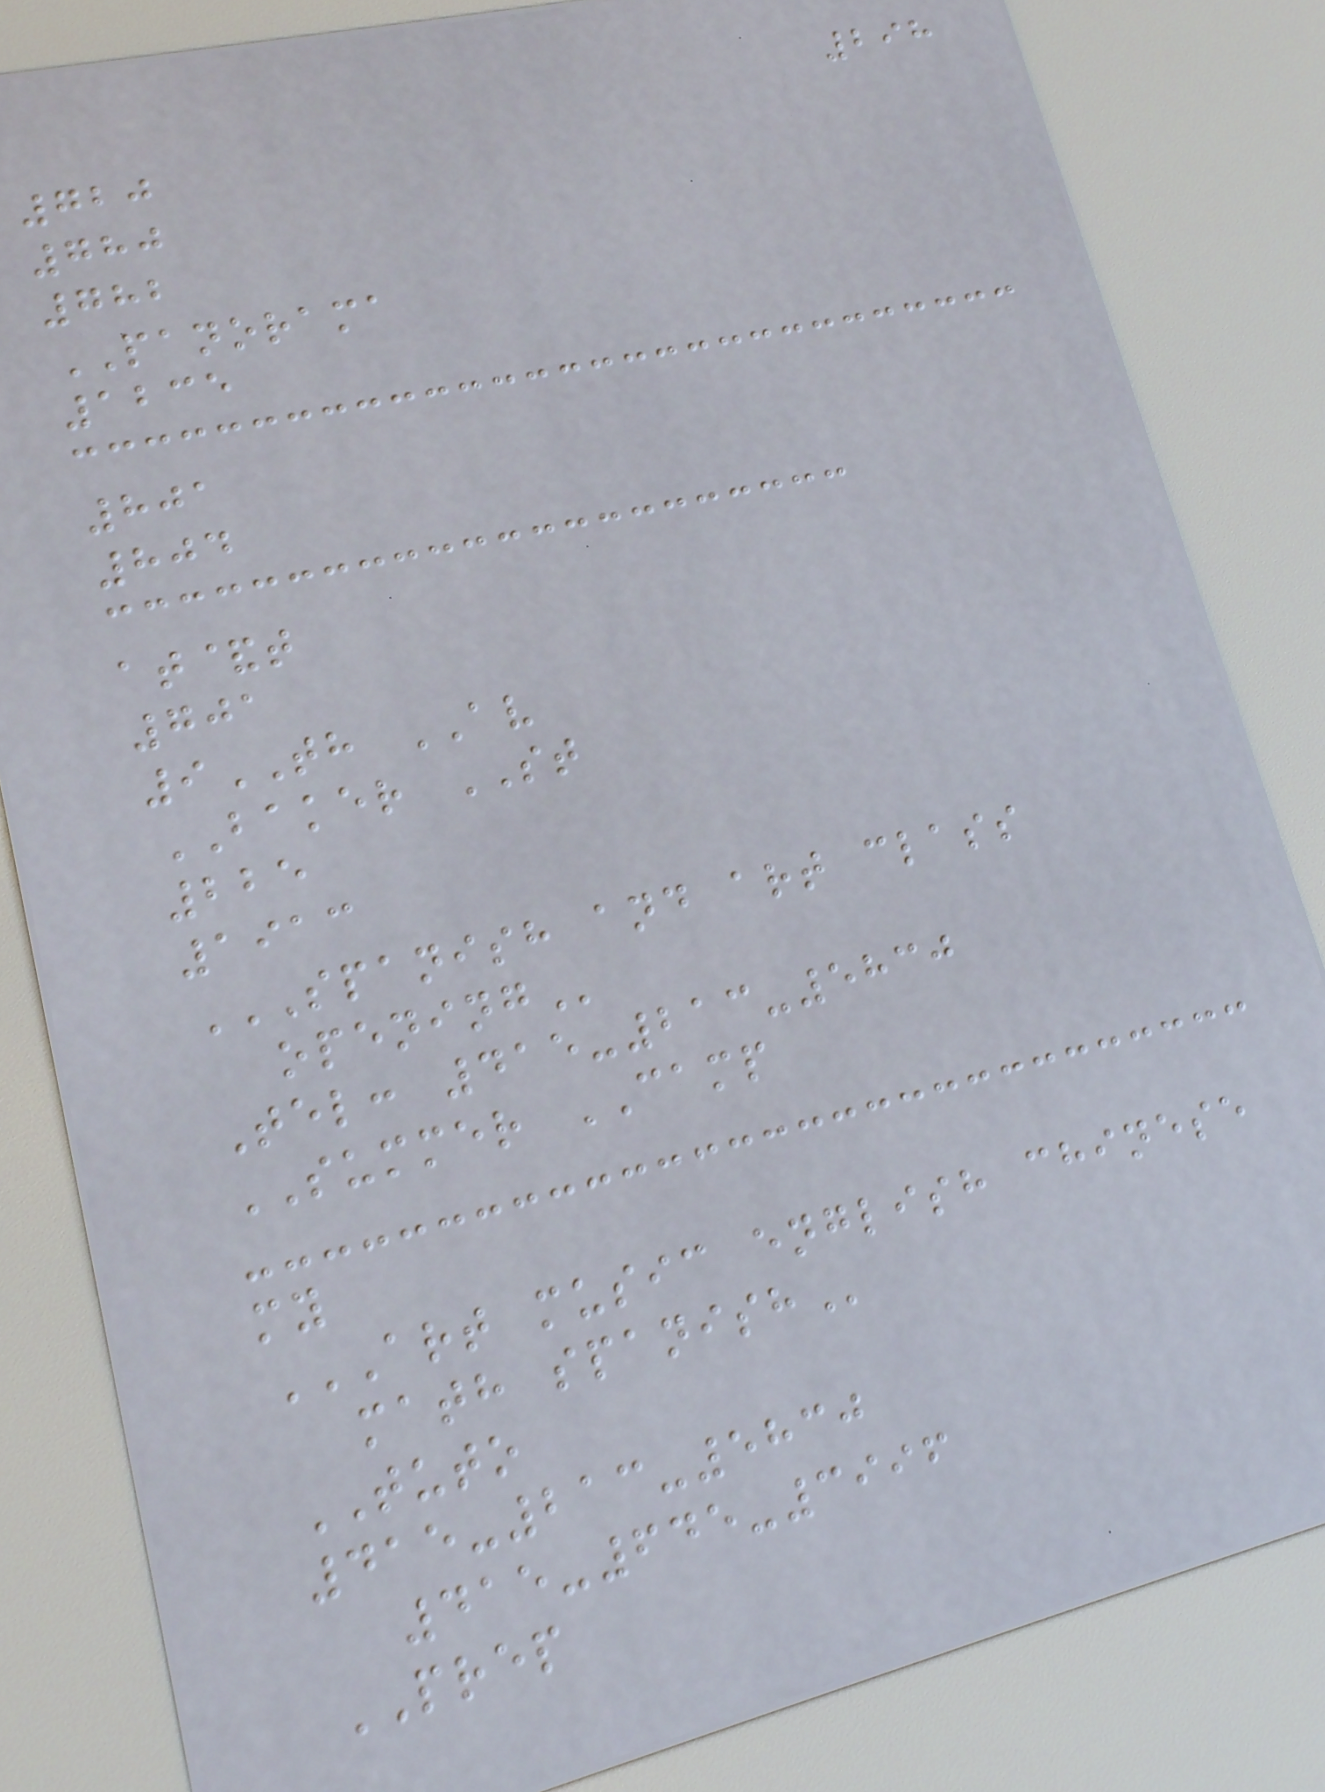298
720
780
782
PANORAMA
1235
801
804
at&t
701
9TH AV
BAKER ST
225
1913
SPANISH AND ART CLASS
OPENING
Tel: 415-213-5830
SUMMER CAMP
my
ART MUSIC ENGLISH CHINESE
MATH SPANISH
TUTO
415-213-5830
415-645-3996
PREP
